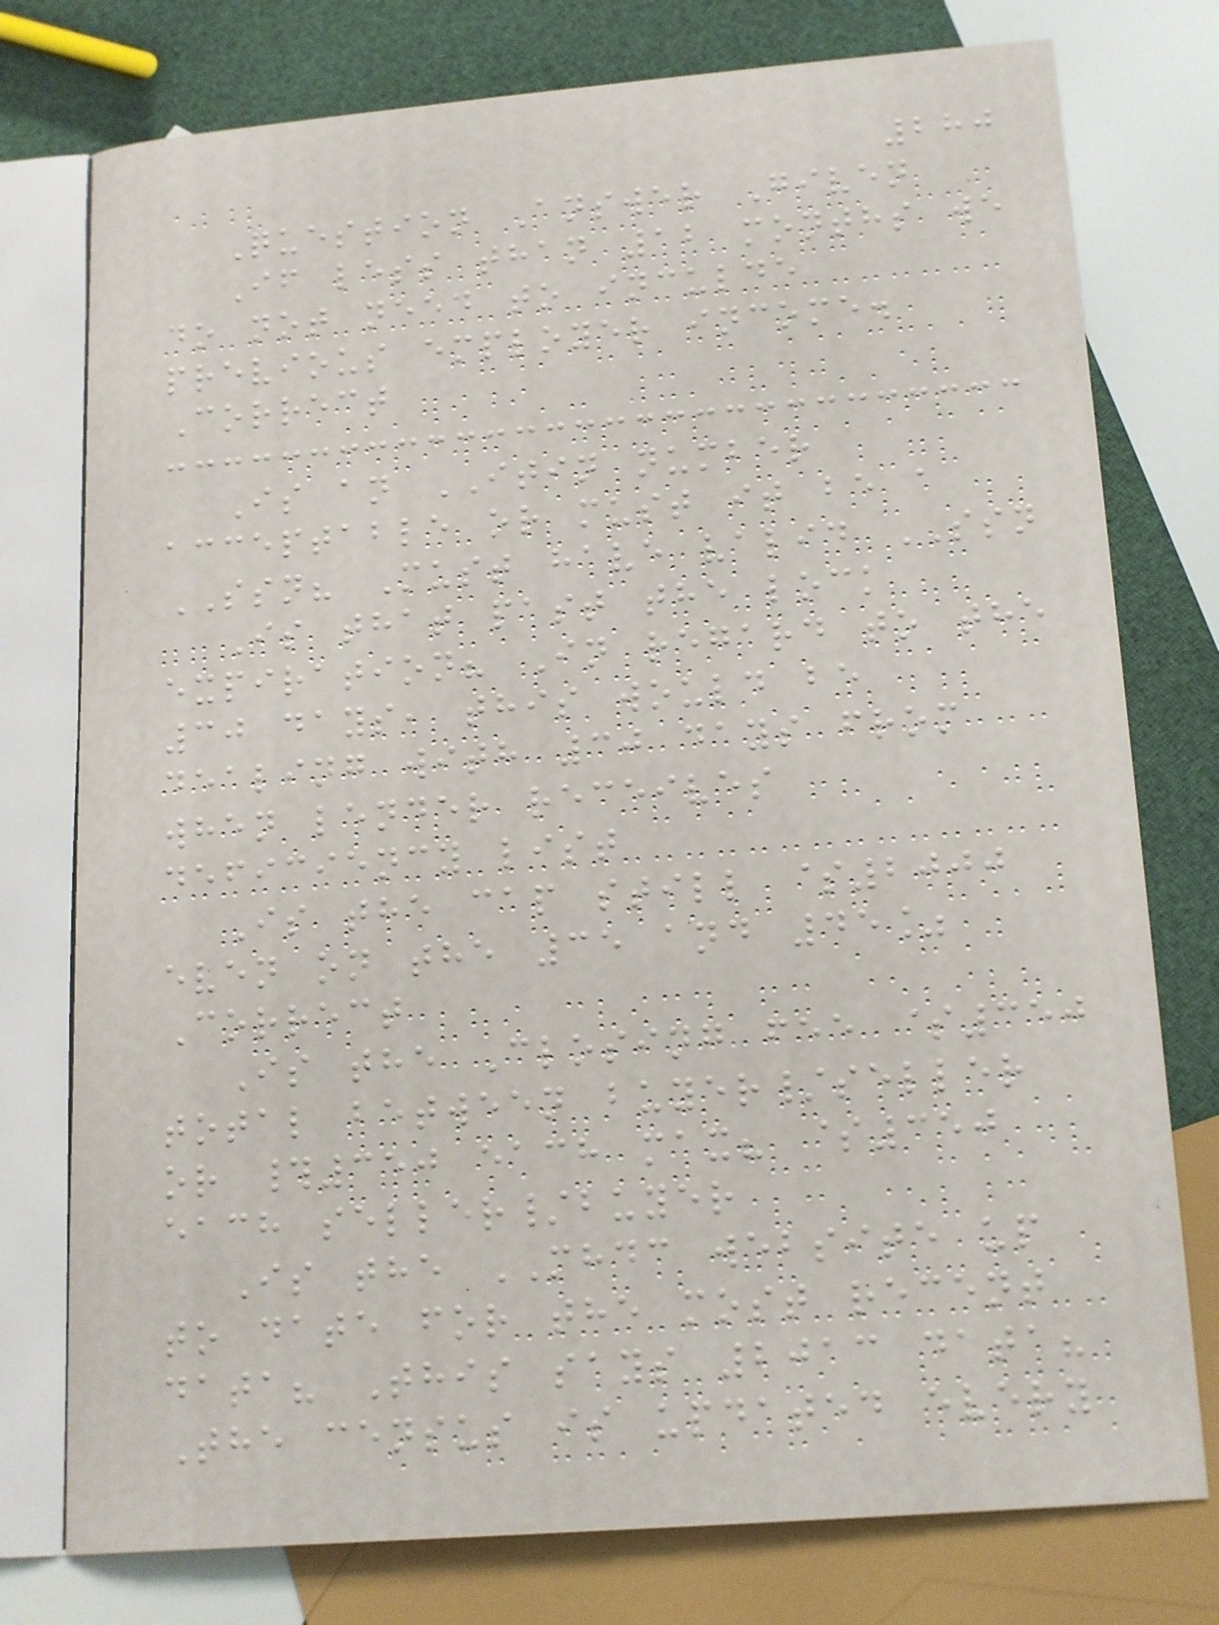280
Question Answer Given
If less than 12 months we
do not need to inculde
previous employer income.
Correct
Is an ITIN number
acceptable or must it be a
SSN? Must have valid SSN
Is that past the lock
expiration? In regard to the
30 days, this would be
dealing with 30 days from
when lender receives
deficiency list
Is the cap still $2000
even on the 35 and 45%
Correct
Is the Closing fee $350
total between buyer/seller
or #350 each max? $350
each seller/buyer
Is the MHDC website up
to date for the most recent
data? This says 2013 data?
The census is updated every
